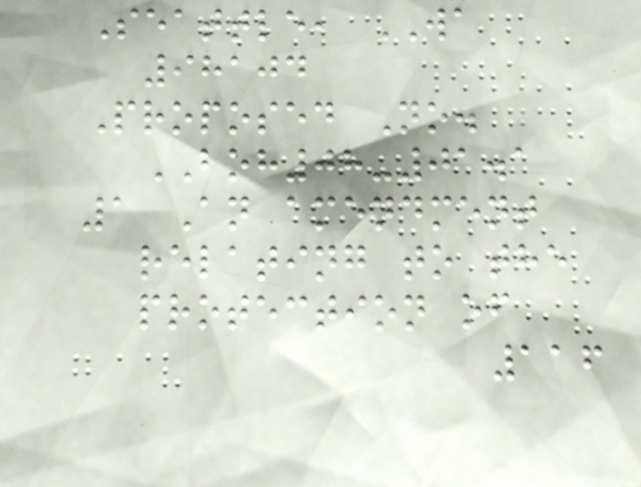Seattle, WA
98104
Proposed No.
BOH08-01.1
1 An amendment
relating to the
protection of
116
